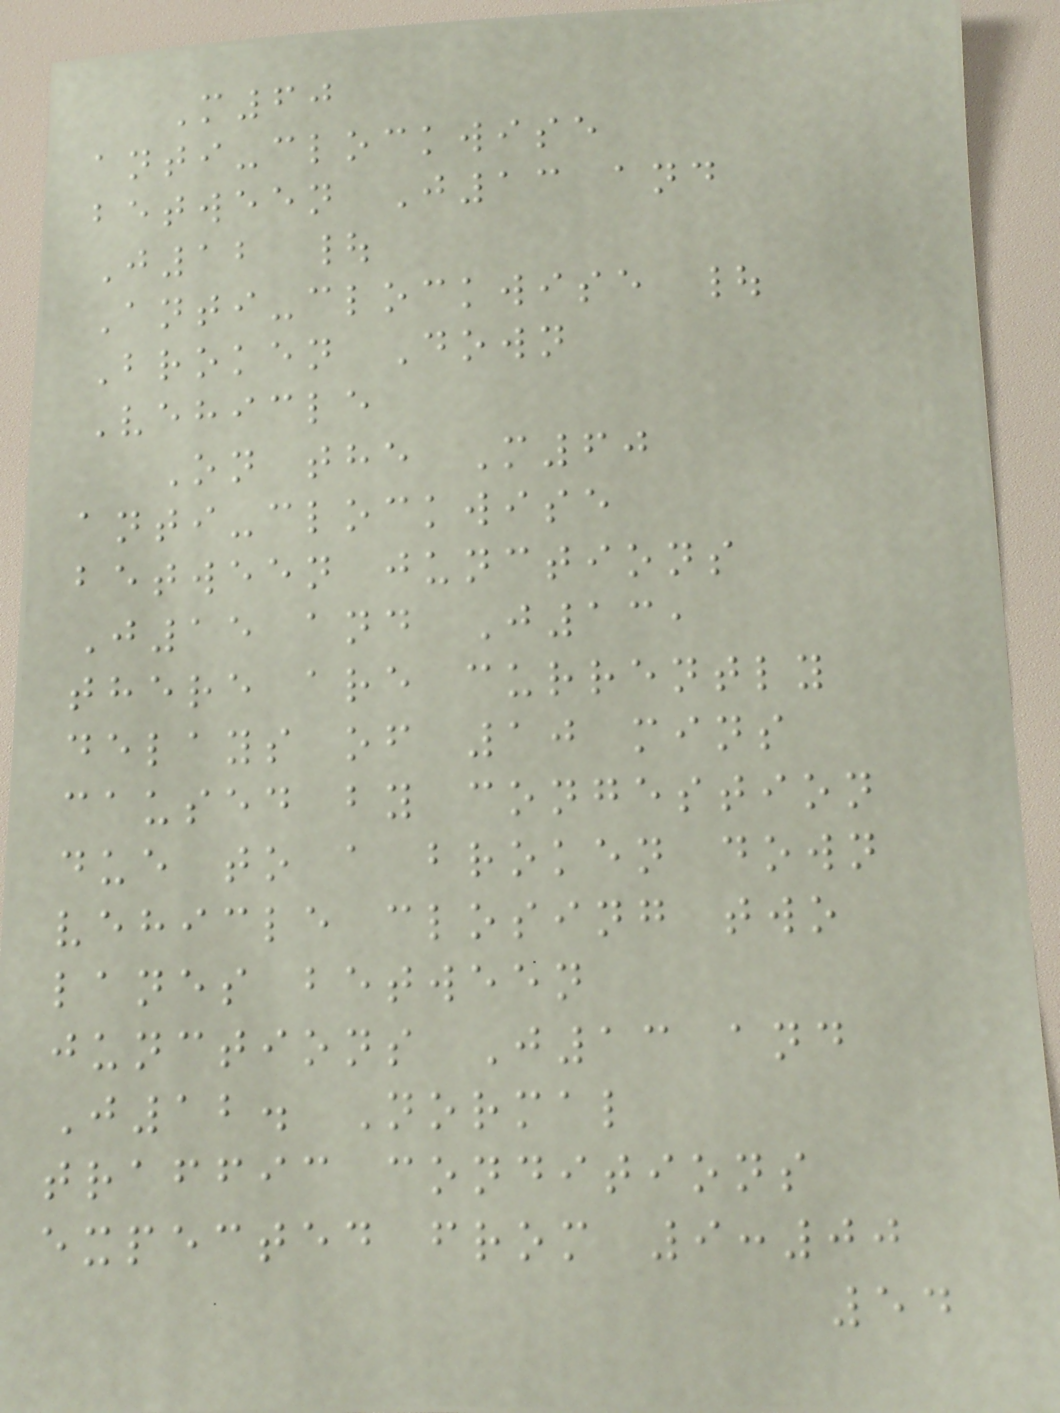M60
anti-clockwise
between J13 and
J12 |
Anti-clockwise |
Broken Down
Vehicle
On the M60
anti-clockwise
between junctions
J15 and J13,
there are currently
delays of 10 mins
caused by congestion
due to a broken down
vehicle closing two
lanes between
junctions J13 and
J12. Normal
traffic conditions
expected from 9:00
54
